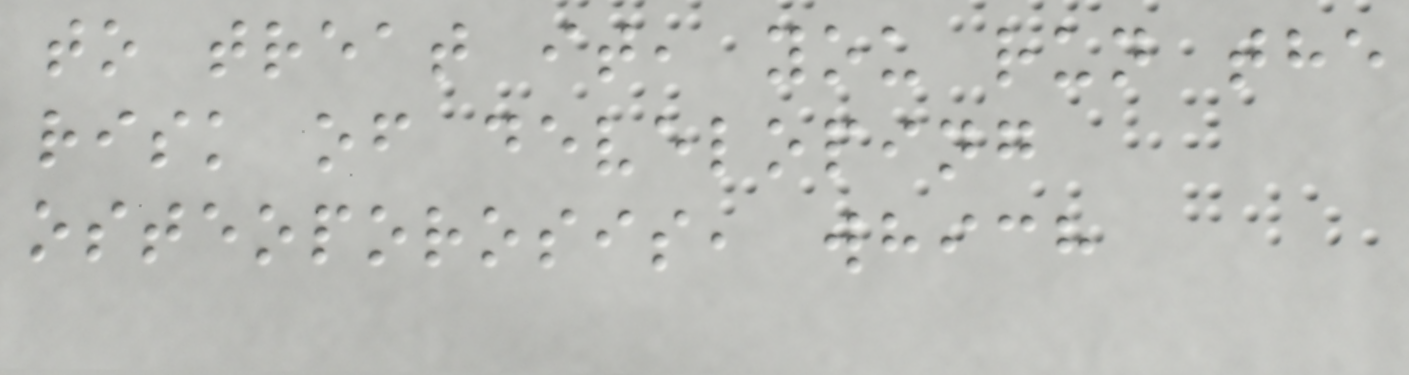to treat it, you run the
risk of developing
osteoporosis, which
